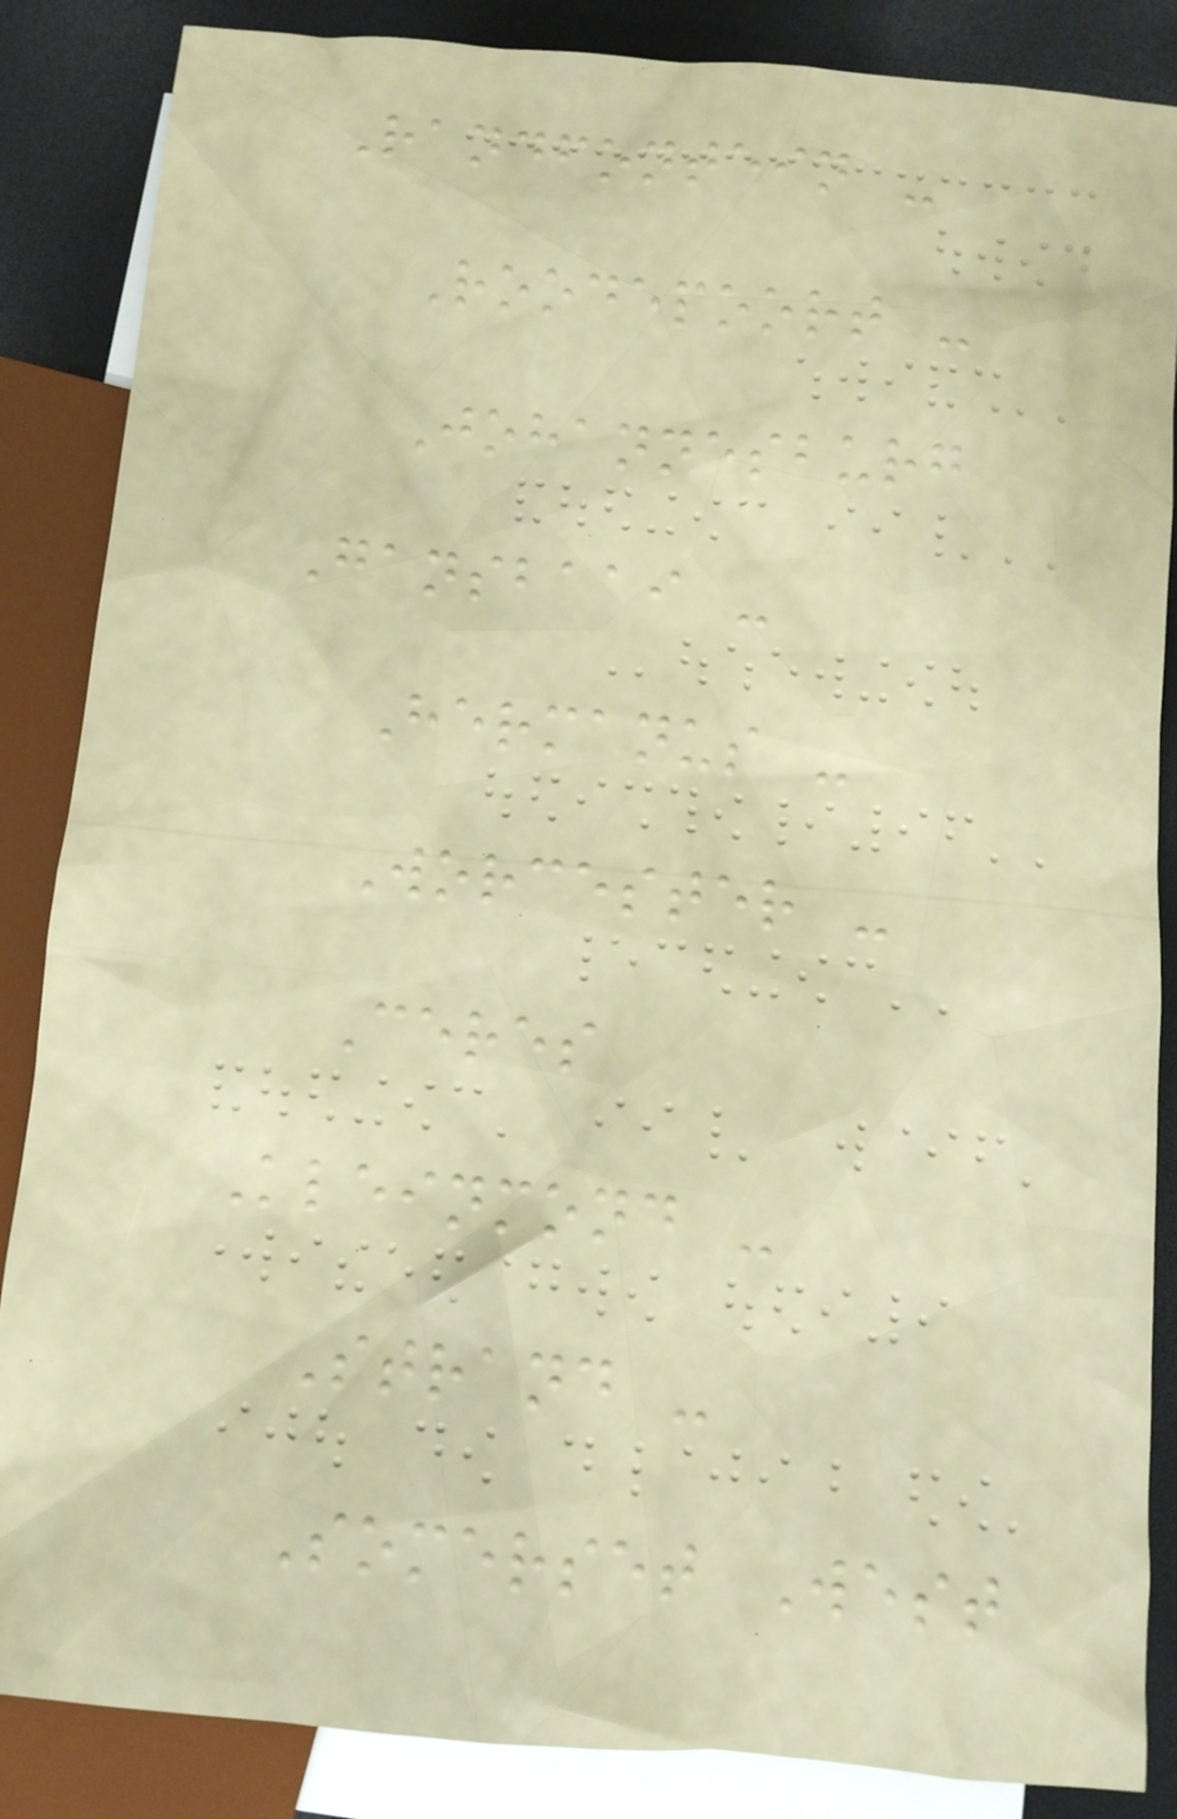Randfontein -
Roodepoort -
Johannesburg
Gansbaai -
Hermanus -
Worcester -
Ceres
Kleinmond -
Strand -
Somerset West
